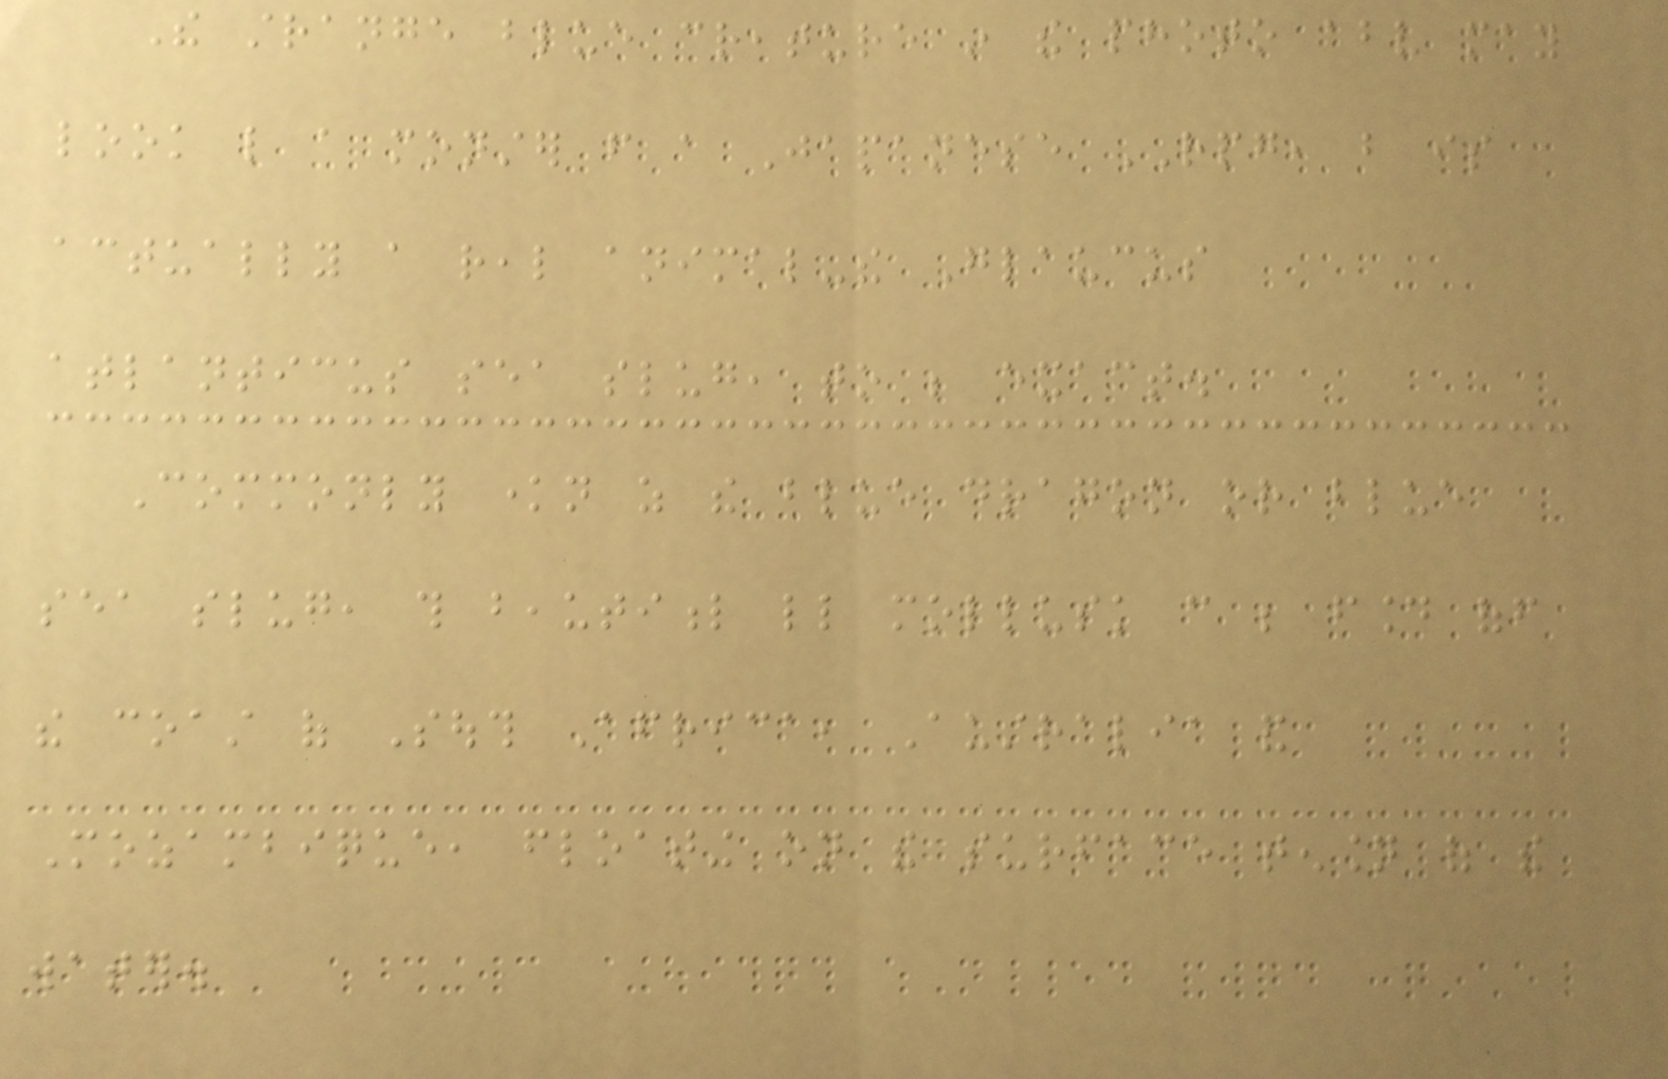The strange blue creature in the photo above may
look like a monster from a Japanese RPG, but is
actually a real animal-the Glaucus
atlanticus sea slug, to be exact.
Commonly known as the blue dragon or blue
sea slug, this beautiful little mollusk can be found off
the coast of South Africa, Australia and
Mozambique, floating on the surface tension of the
water.
